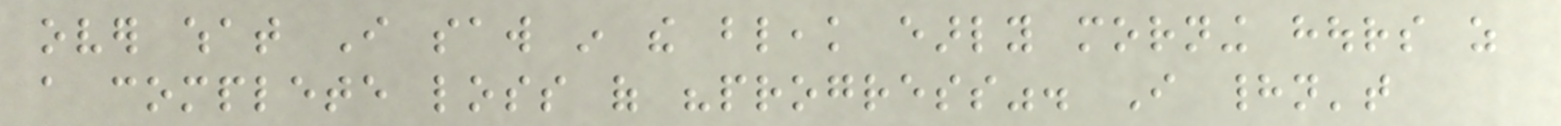over what I saw in the bleak early morning hours as
a complete loss of "progress". I hadn't
